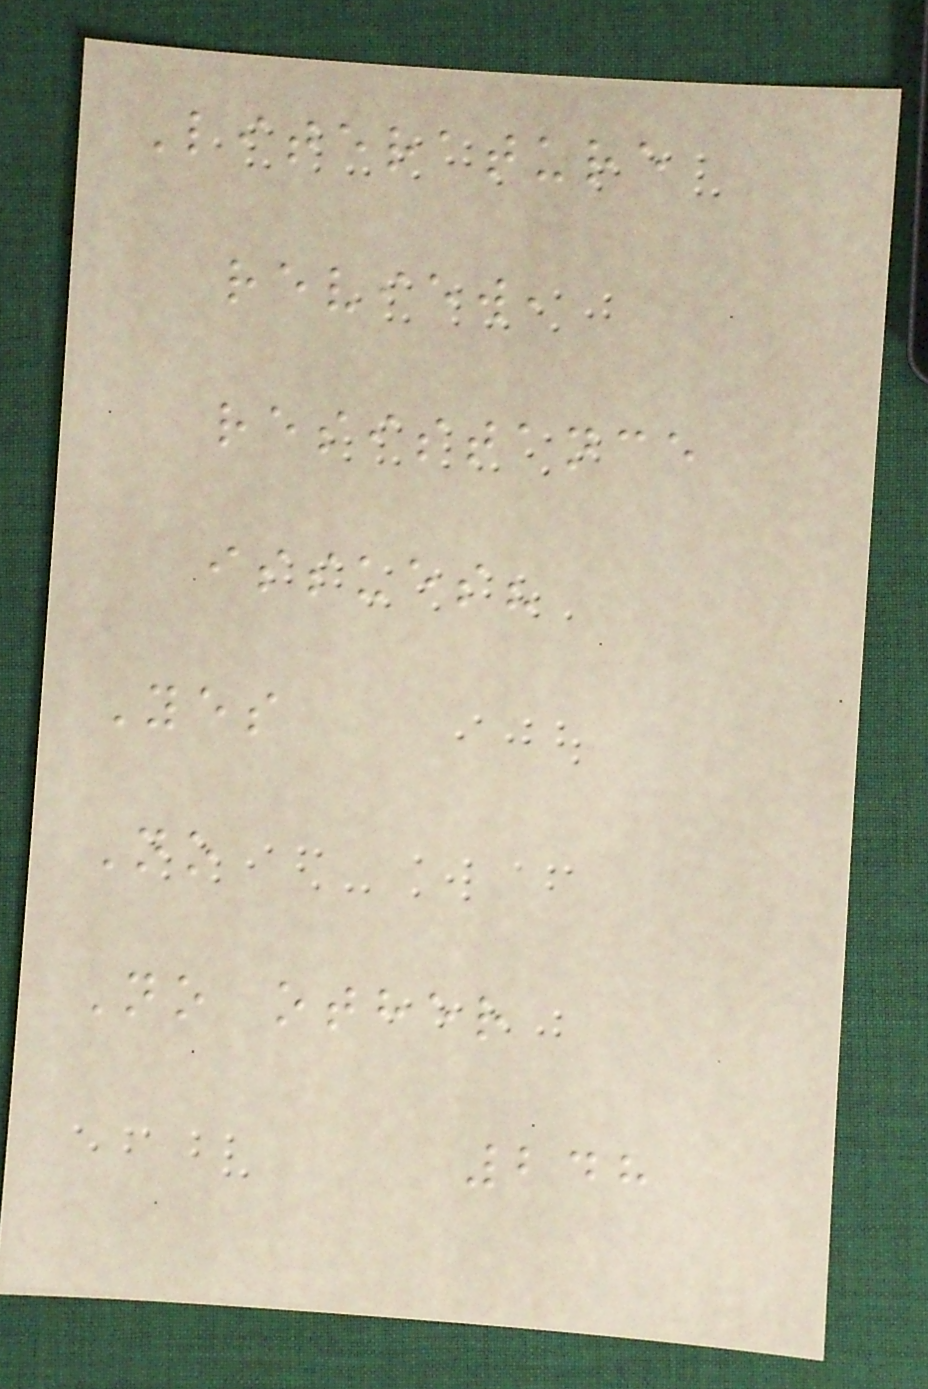Literature
review,
resistance
issues?
Yes
No
No other
248
